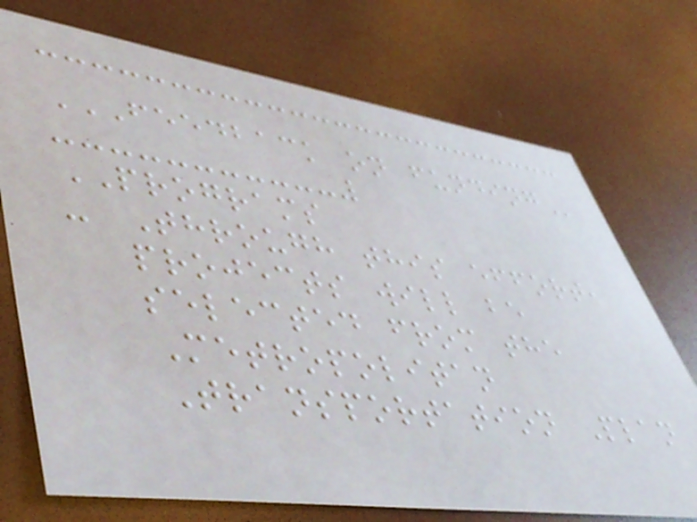FEEDBACK ON FUNDING
PROGRAMS
- Through this effort,
projects will be
selected from the
Metropolitan
Transportation Plan
